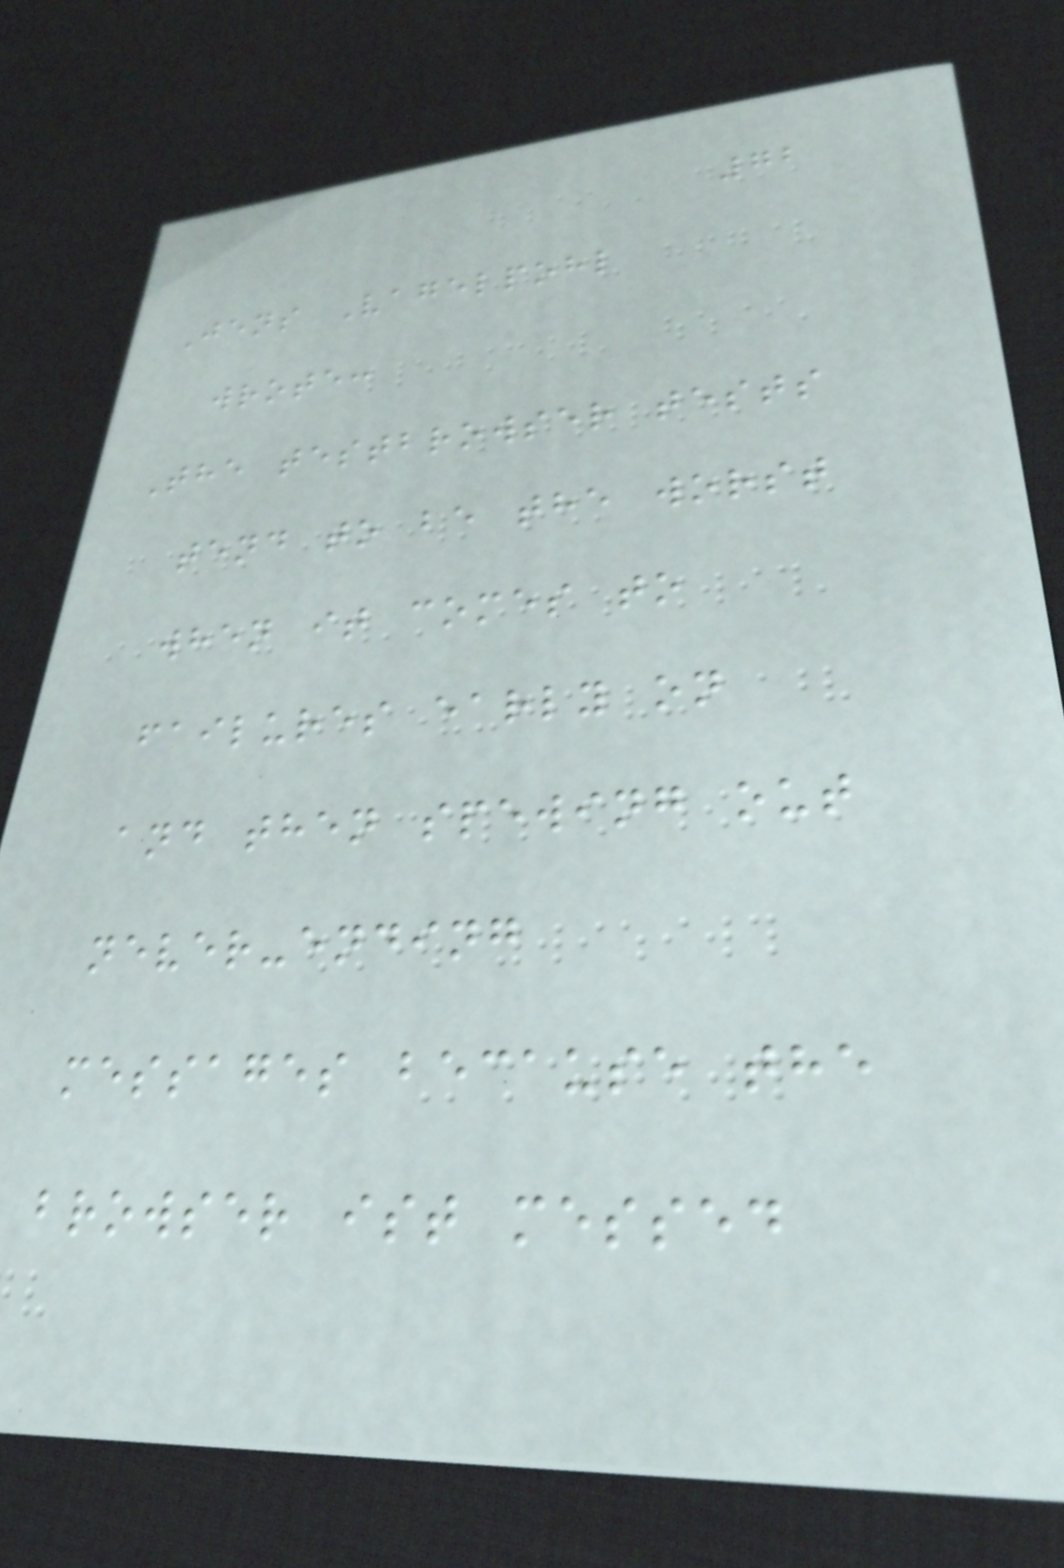72
Jens Vagelpohl
wrote:
The testbrowser tests
tend to be the worst
when it comes to
failures early on
and then spewing out
never-ending
messages because the
browser ist messed
